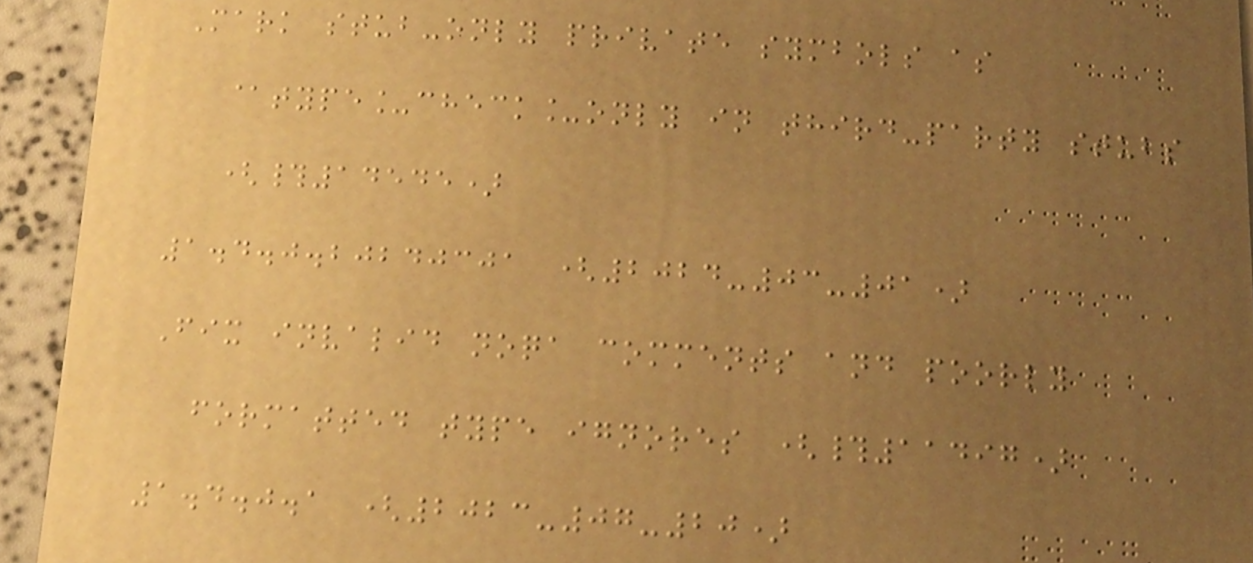Mark stub-only private symbols as
@type_check_only in third-party stubs
(#14545)
1.4.0.20240301 (2024-03-01)
Fix invalid noqa comments and poorly
formatted type ignores (#11497)
1.4.0.1 (2023-07-20)
